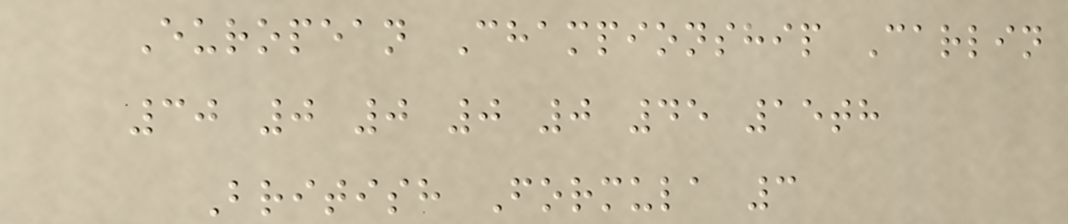European Championship Carlin
30 0 0 0 0 45 15th
British Formula 3
